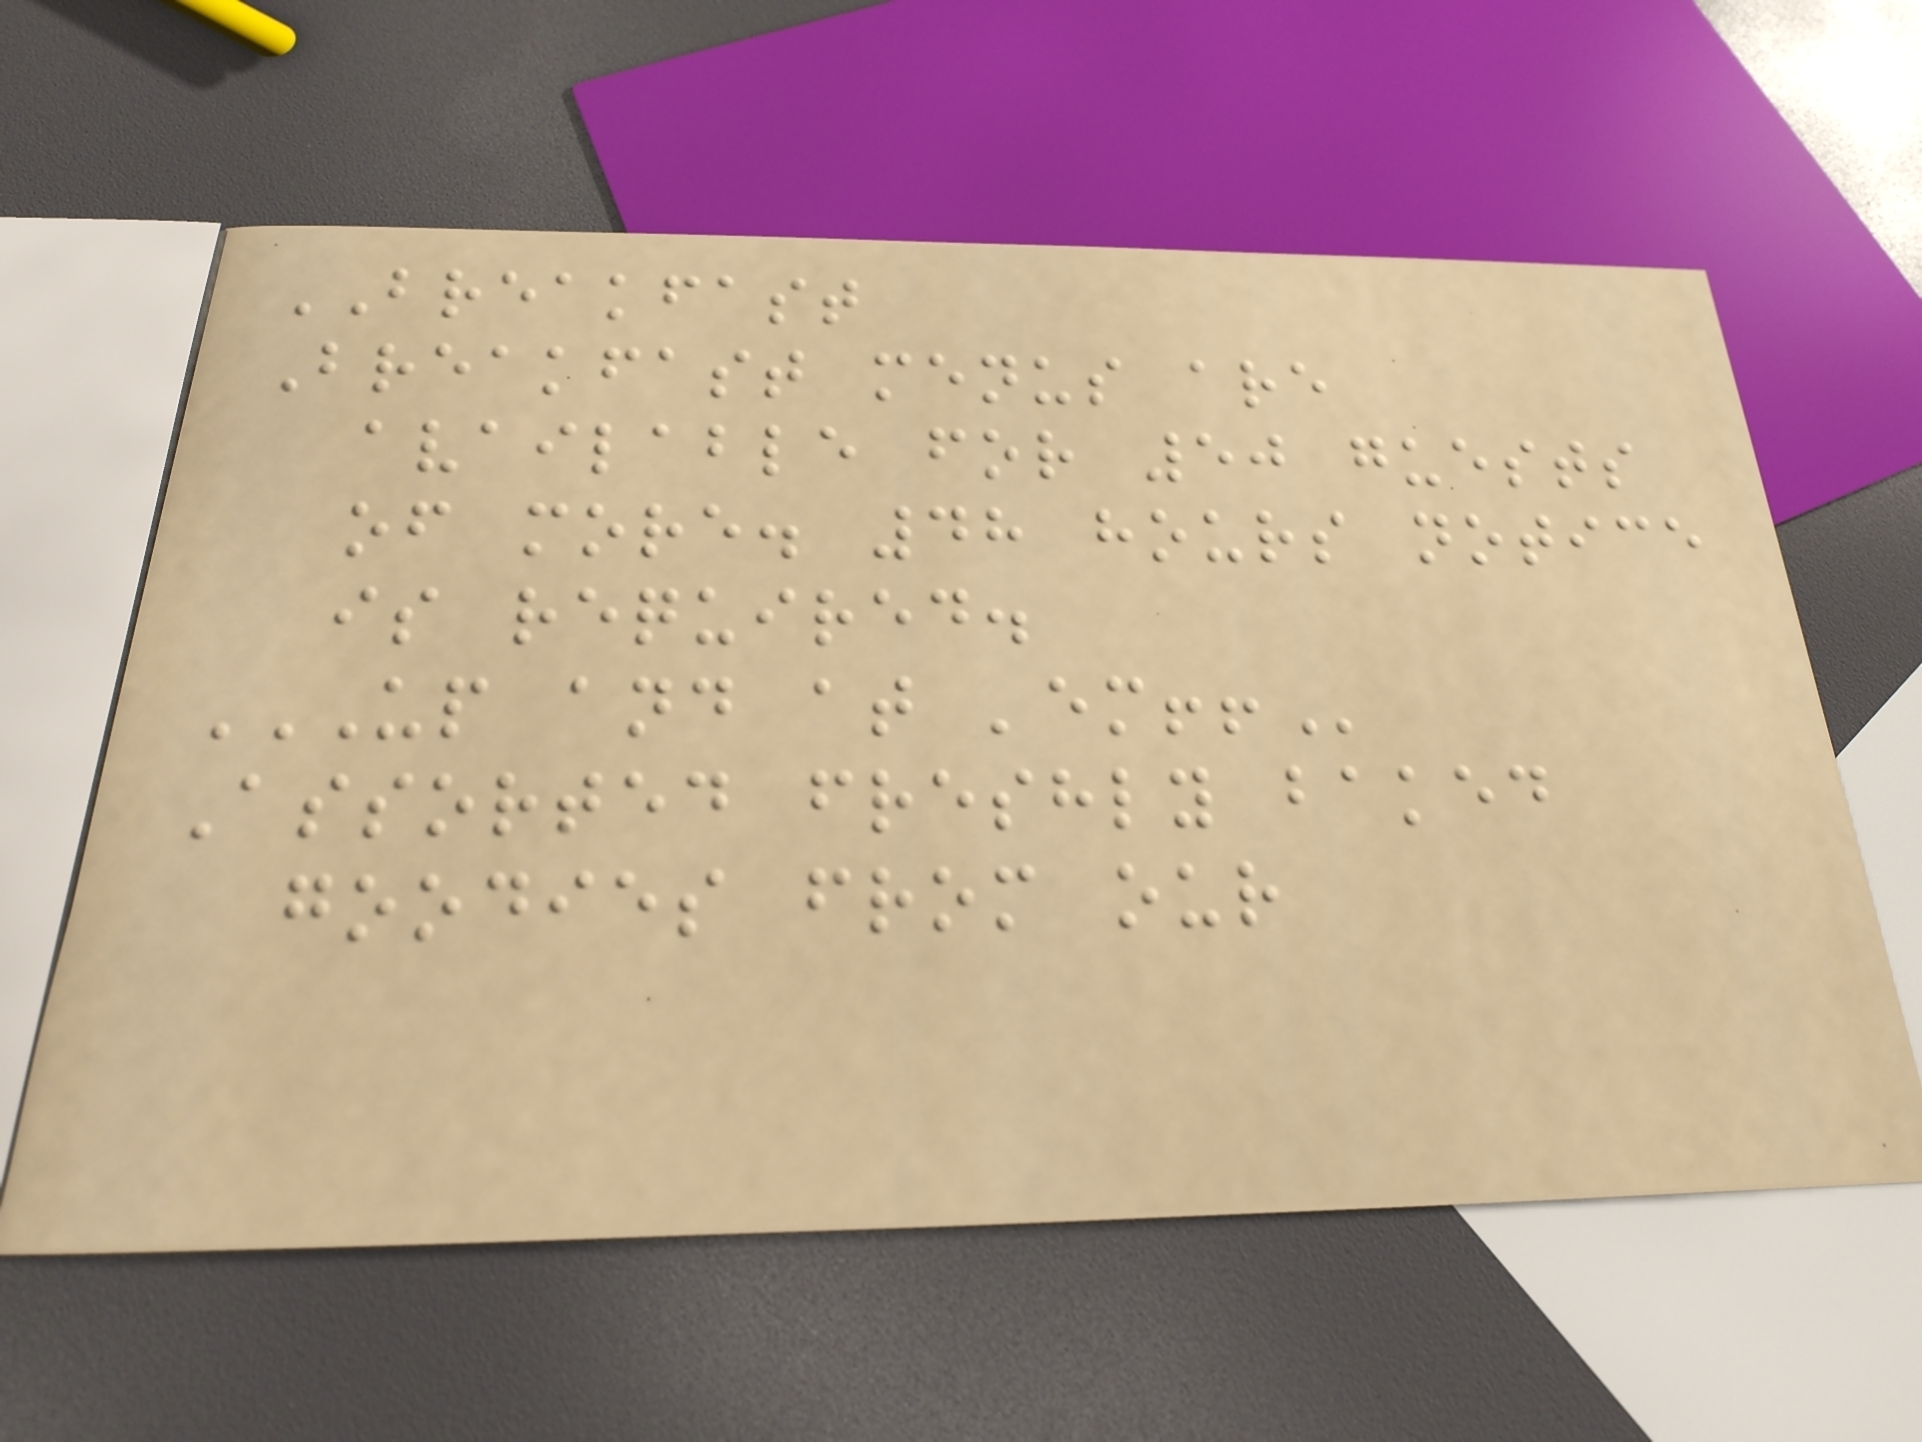BREAKFAST
Breakfast menus are
available for 50 guests
of more. 48 hours notice
is required.
UP AND AT 'EM!!
Assorted freshly baked
goodies from our
